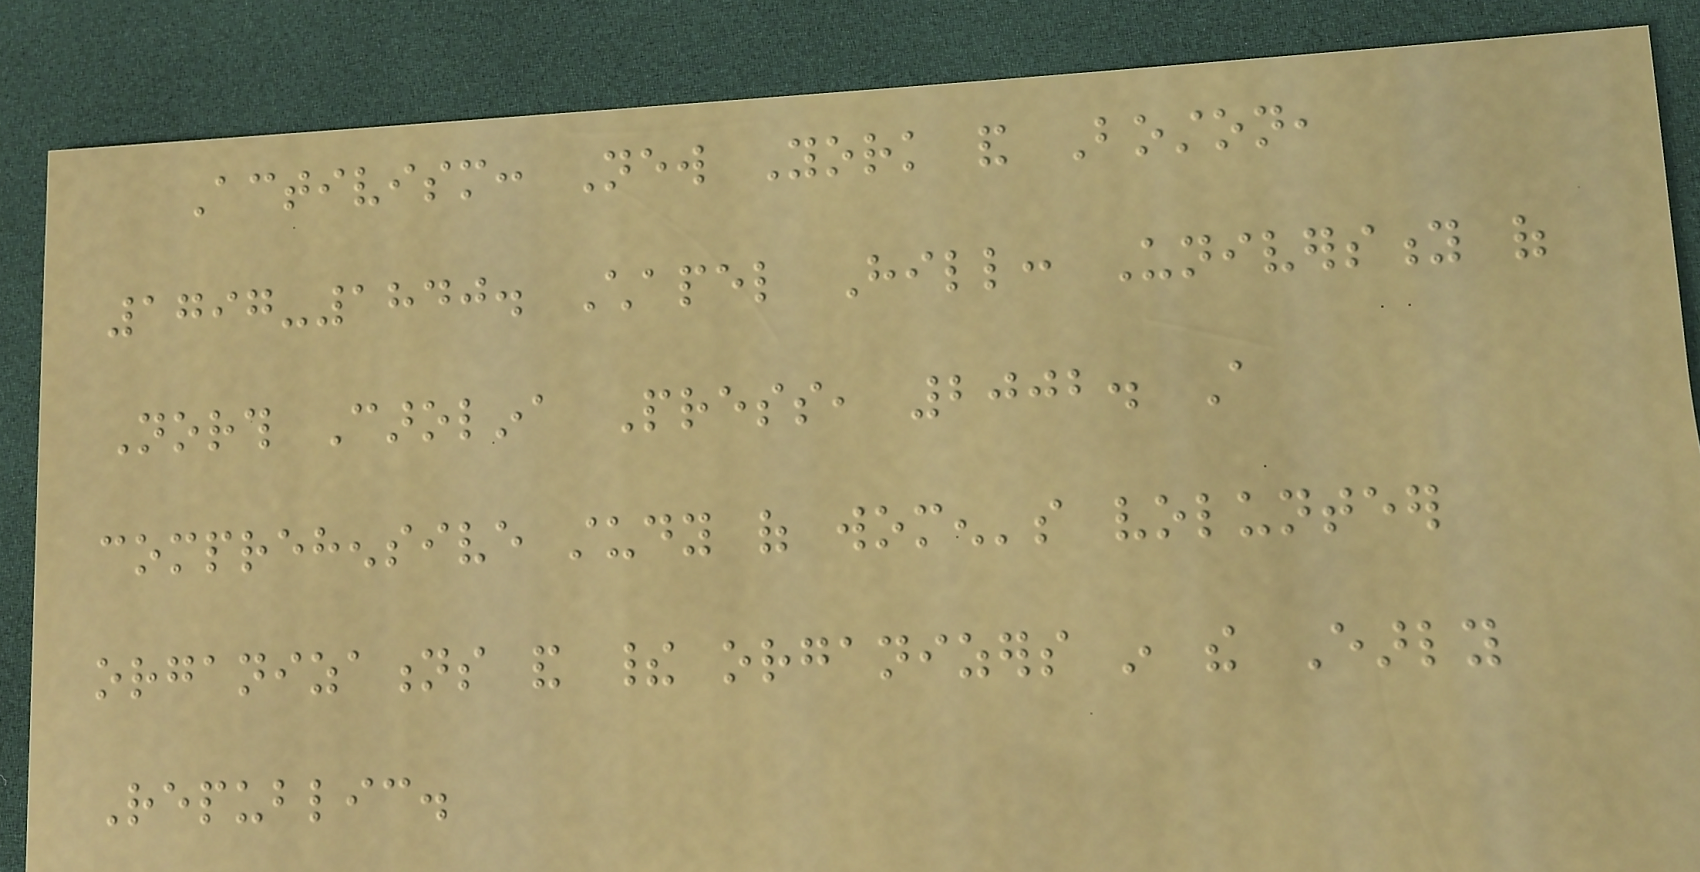Activism: New York and Boston,
1797-1840. Chapel Hill: University of
North Carolina Press, 2002. A
comprehensive study of women's volunteer
organizations and their organizers in the Early
Republic.
